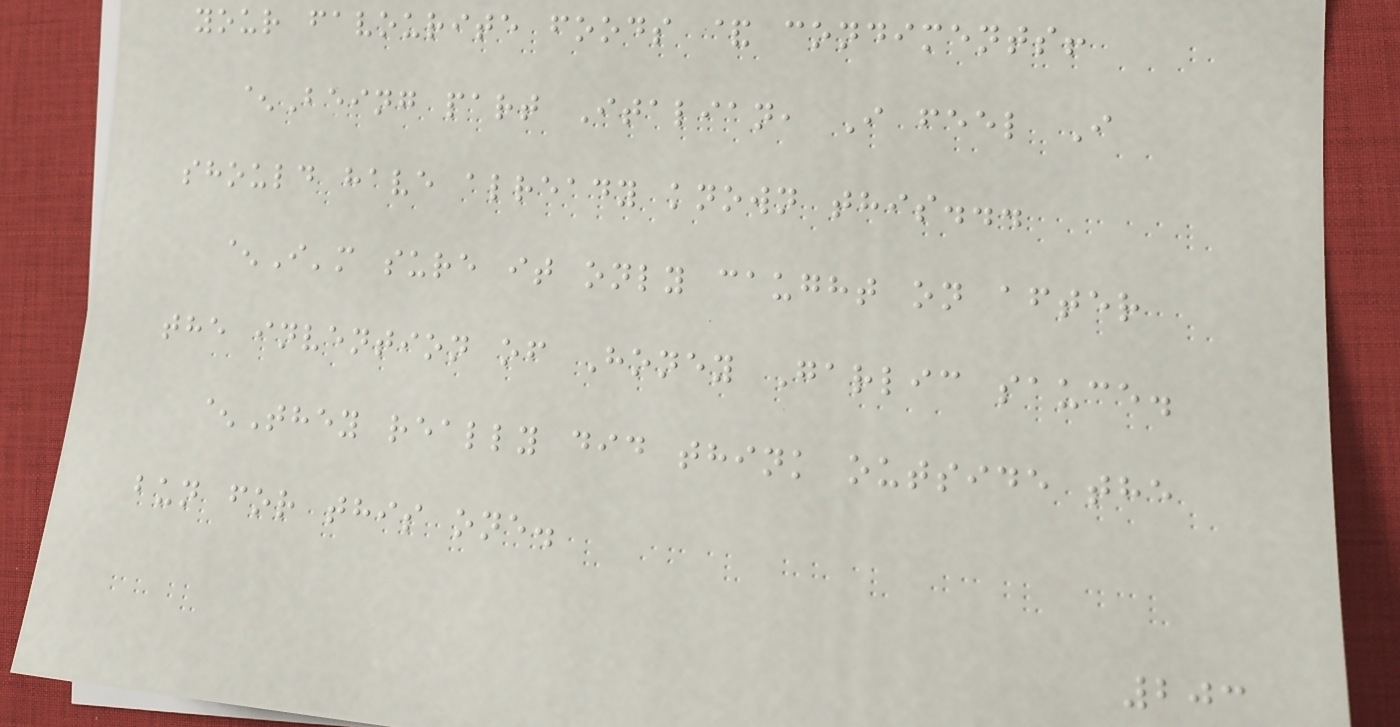your favourite foods & condiments!
^Being part Italian, I feel I
should have already known this...
^I'm sure it only caught on after
the invention of Honey Garlic sauce.
^They really did think outside the
bun for this one.
203
